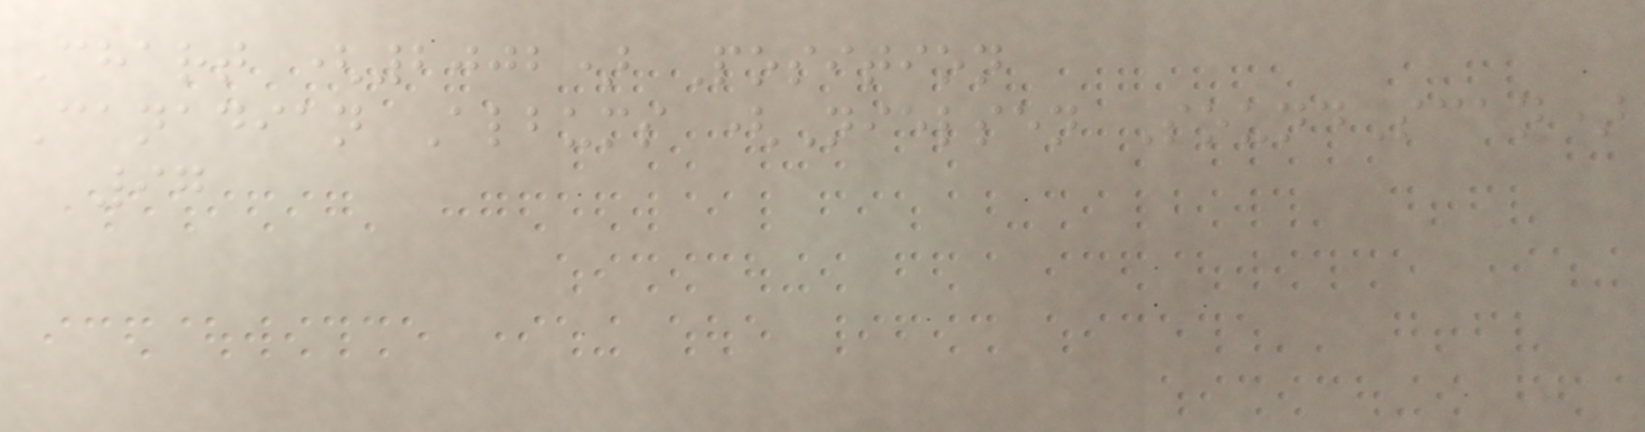Chart (2002) Position
Canadian Albums (Nielsen SoundScan)
97
